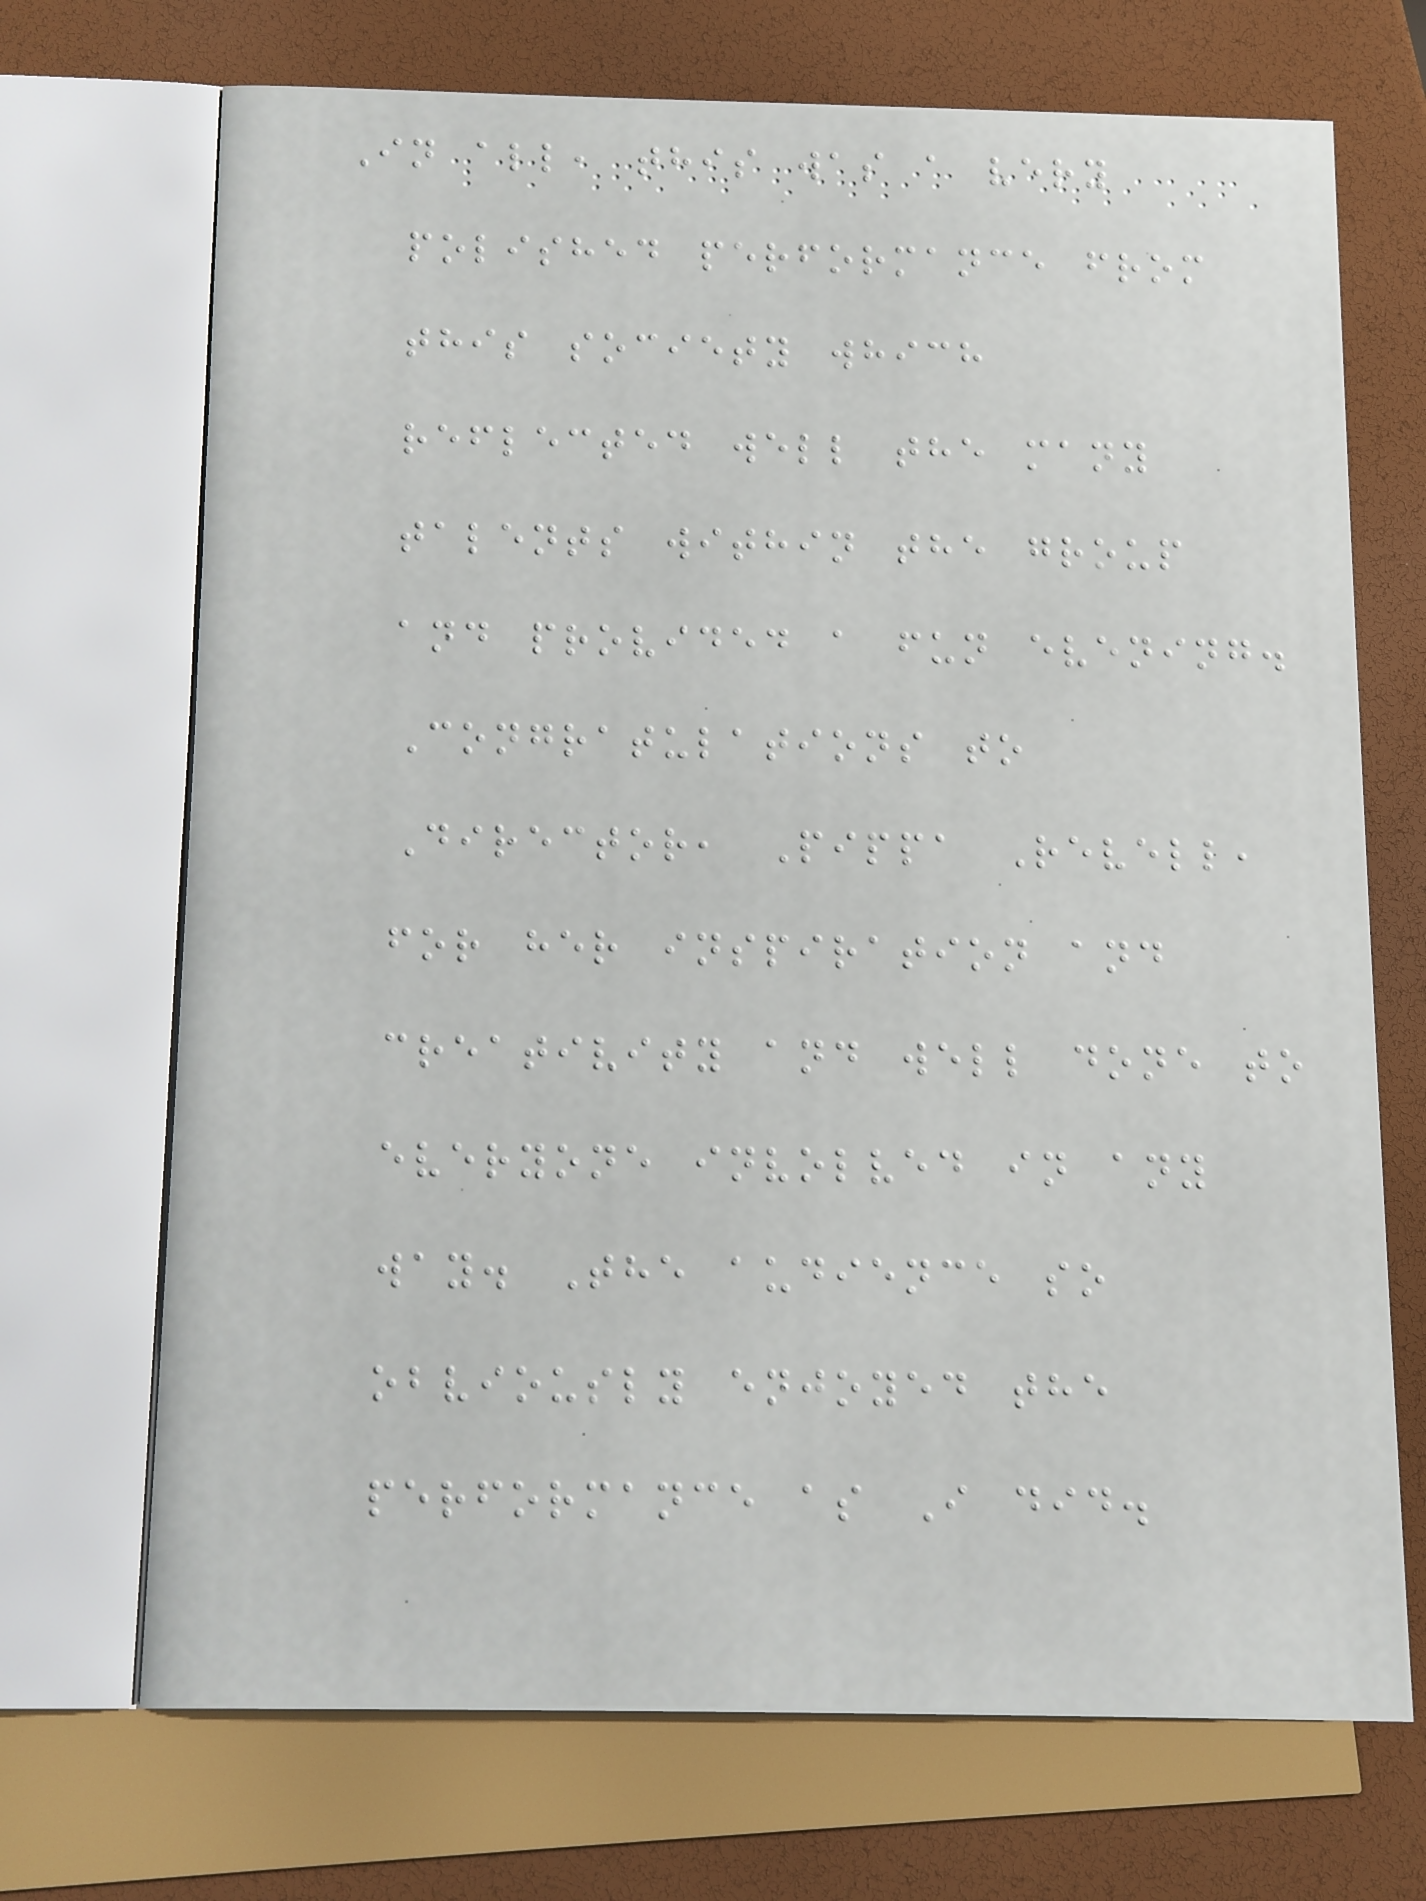In all, this was a very
polished performance from
this society which
reflected well the many
talents within the group
and provided a fun evening.
Congratulations to
Director, Pippa Revell,
for her inspiration and
creativity and well done to
everyone involved in any
way. The audience so
obviously enjoyed the
performance as I did.
